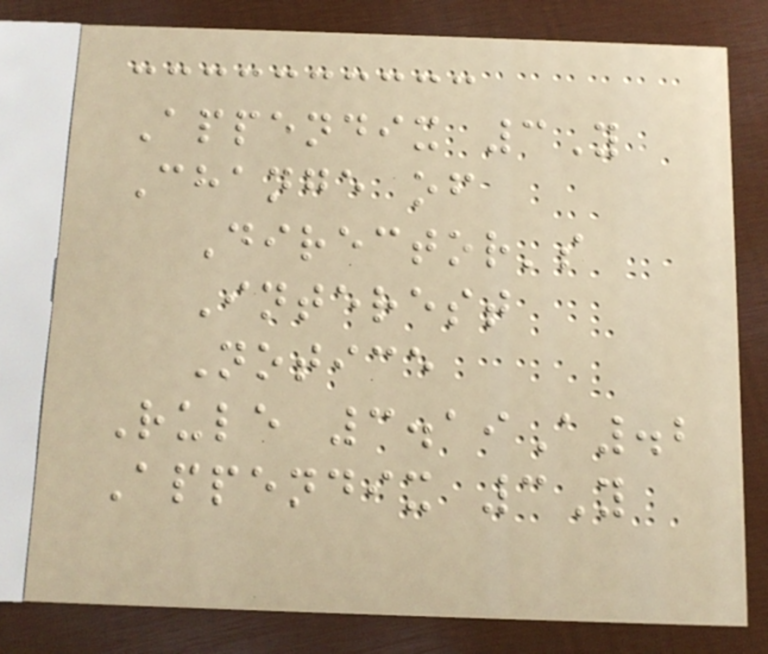Appendix 3Y
Change of
Director's
Interest
Notice
Rule 3.19A.2
Appendix 3Y
